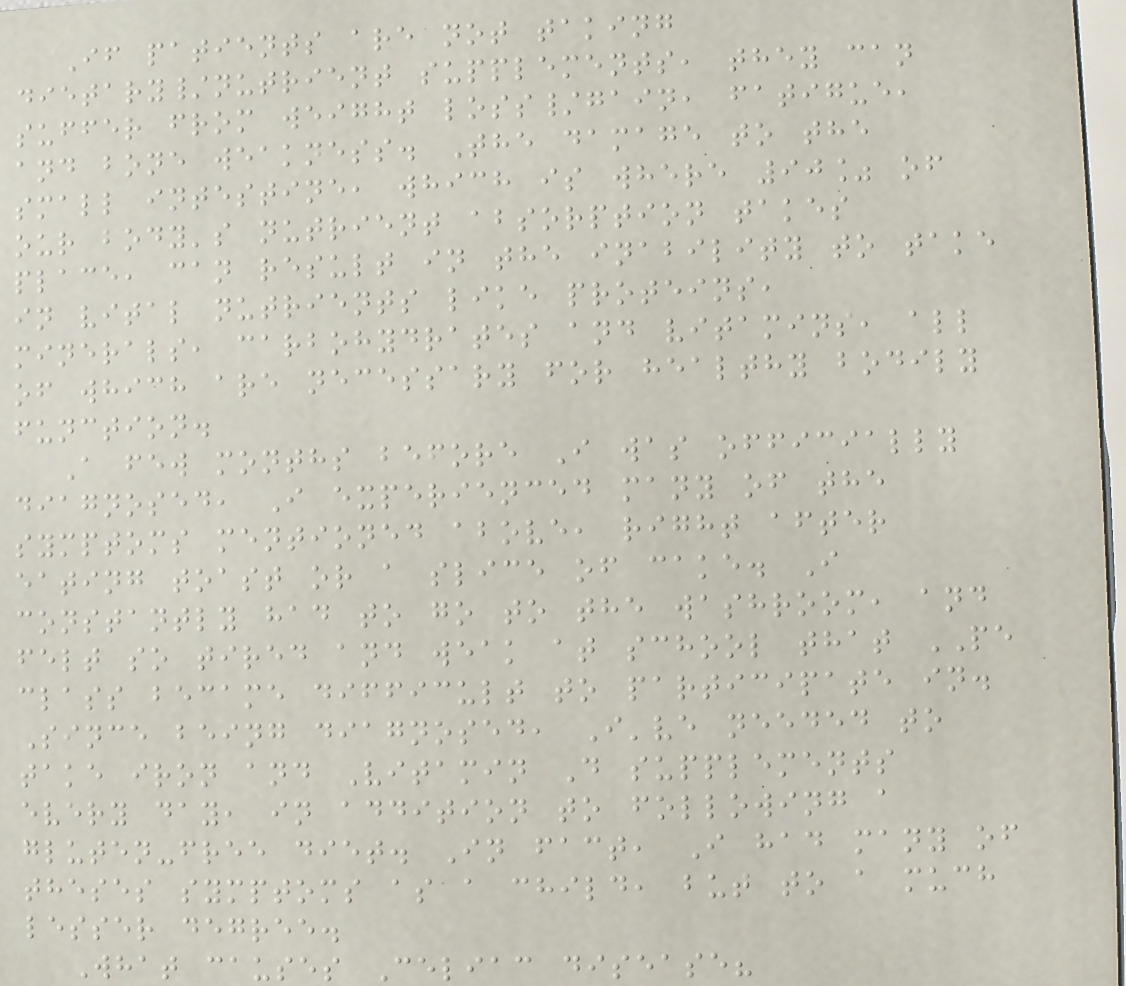If patients are not taking
dietary/nutrient supplements, they can
suffer from weight loss/gain, fatigue,
and bone weakness. The damage to the
small intestine, which is where 90% of
our body's nutrient absorption takes
place, can result in the inability to take
in vital nutrients like proteins,
minerals, carbohydrates and vitamins, all
of which are necessary for healthy bodily
function.
A few months before I was officially
diagnosed, I experienced many of the
symptoms mentioned above, right after
eating toast or a slice of cake. I
constantly had to go to the washroom, and
felt so tired and weak at school that PE
class became difficult to participate in.
Since being diagnosed, I've needed to
take iron and Vitamin D supplements
every day, in addition to following a
gluten-free diet. In fact, I had many of
theses symptoms as a child, but to a much
lesser degree.
What causes Celiac disease?
